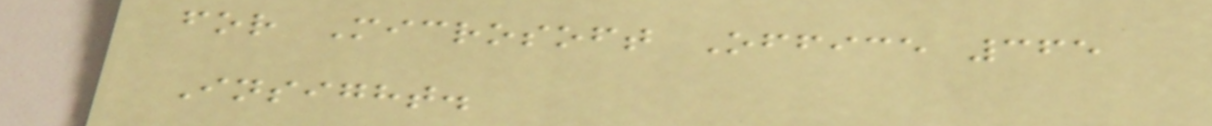for Microsoft Office 365
Insight.
